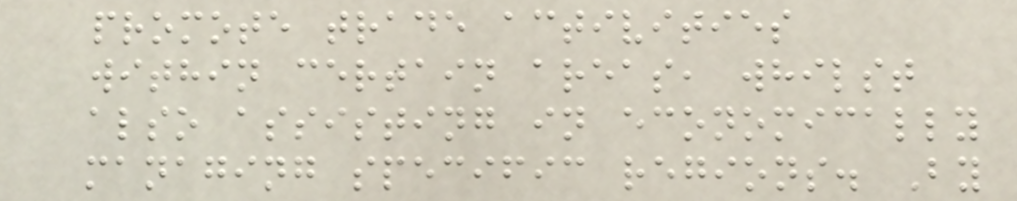promote trade activities
within certain areas, whilst
also assisting in economically
managing specific regions. By
